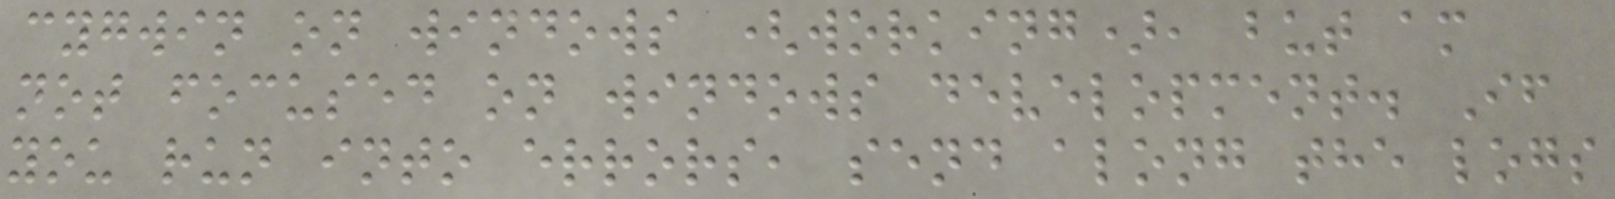cygwin on windows (working), but am
not focused on windows development. If
you run into errors, send along the logs
